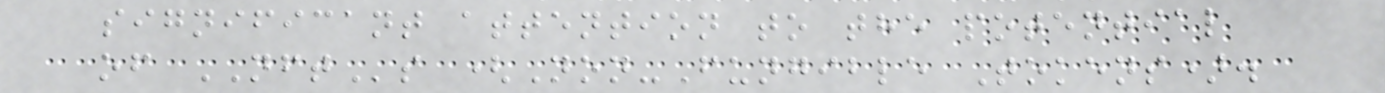significant attention to the potential
of NFTs (Non-Fungible Tokens).
